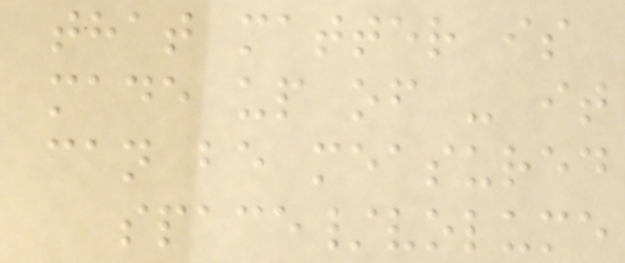that matter is
made up of - it
can be measured
space/volume
